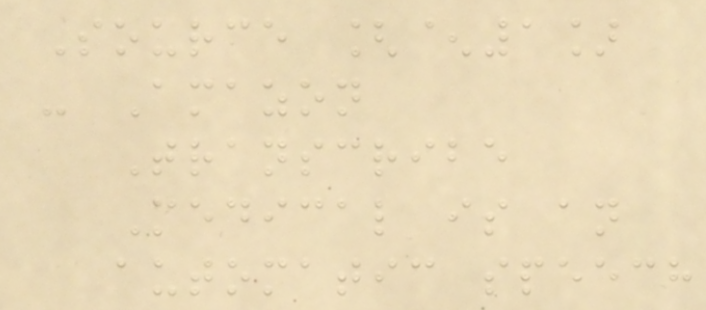Source [^1]
- Amazon
Transcribe
Medical is an
automatic speech
